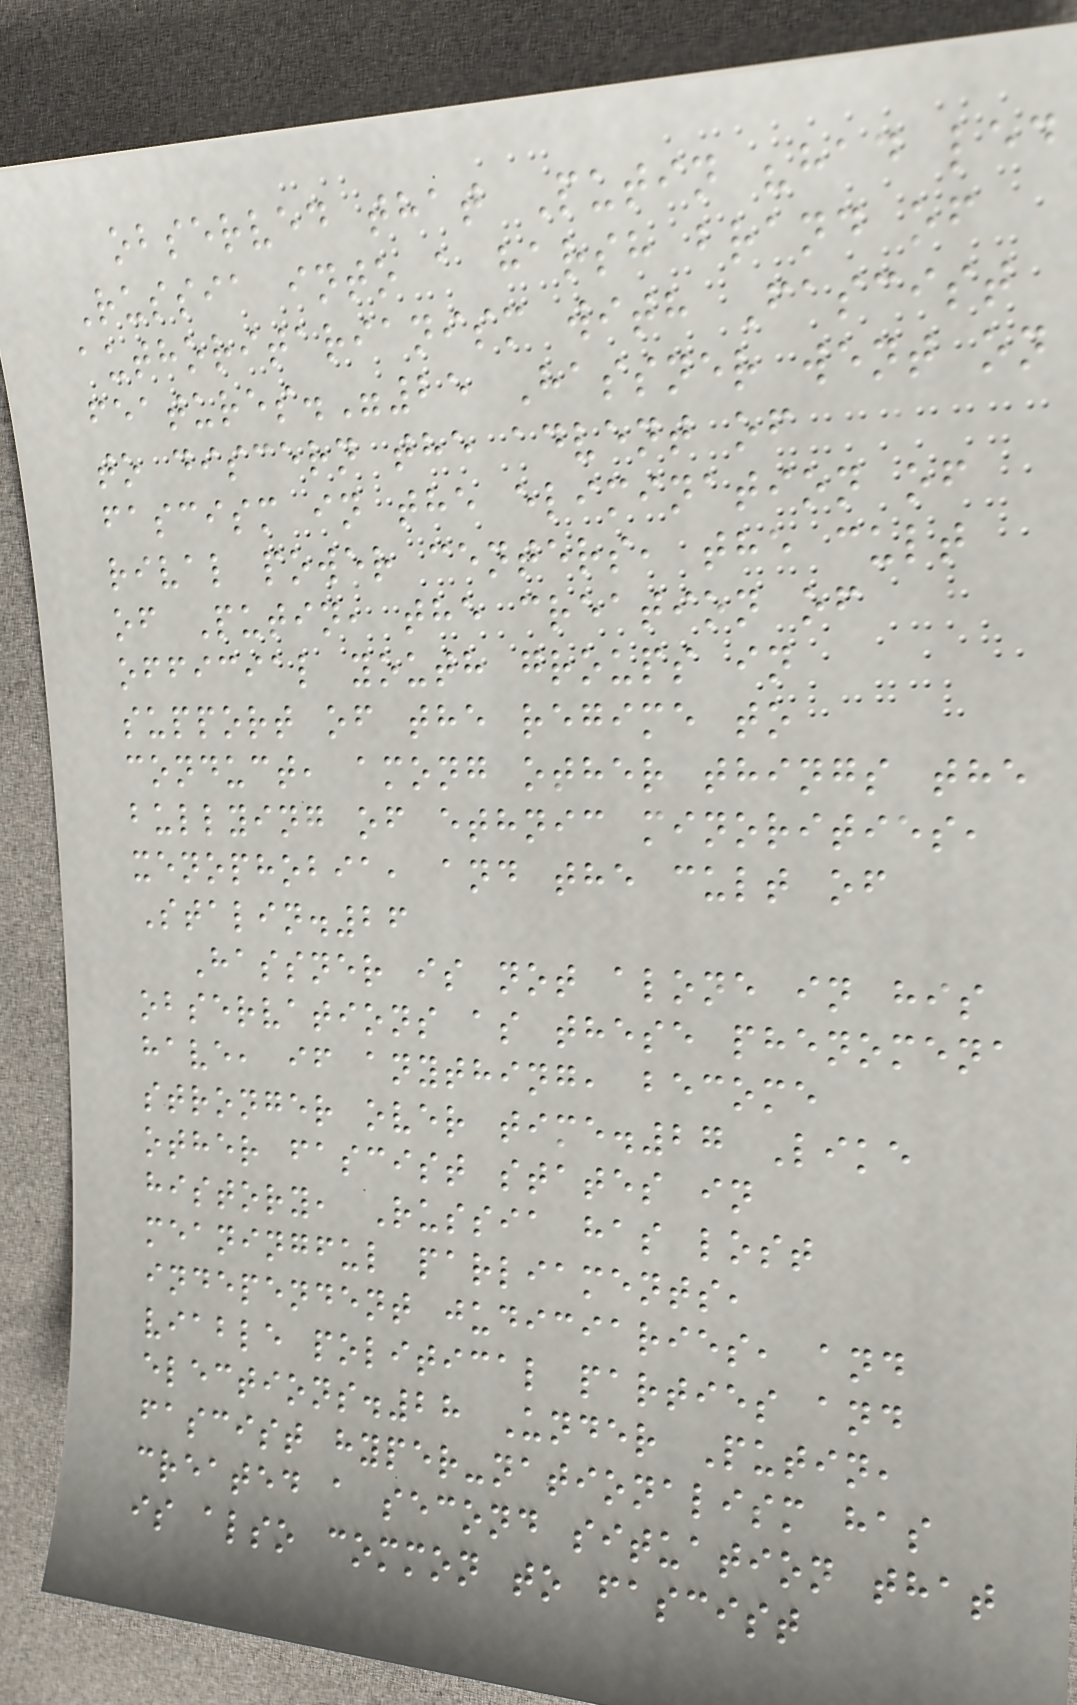observed that Putin "had led
Russia into a harsh brand of
authoritarianism with Fascist
features."25 Hassner went on
to discern the advent of
fascism in the elimination of
rival power centers, the cult
of Putin, the creation of
official youth groups in
support of the regime to
conduct, among other things the
bullying of ethnic minorities,
xenophobia, and the cult of
Stalin.26
Hassner is not alone in his
observations as these phenomena
have, if anything, become
stronger over time.27 Like
other fascist states in
history, Russia has lost
meaningful parliaments,
independent judiciaries, and
viable political parties and
elections.28 Under Putin,
fascist hyper-nationalism has
created a second situation that
is also common to fascist
